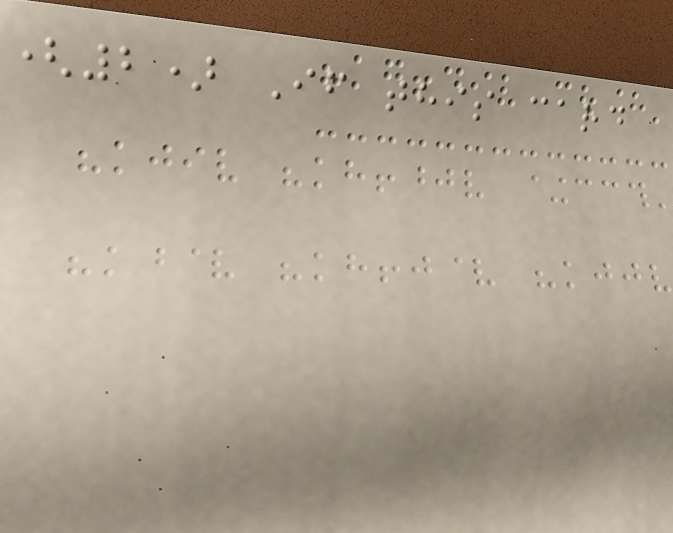(2) If this card
